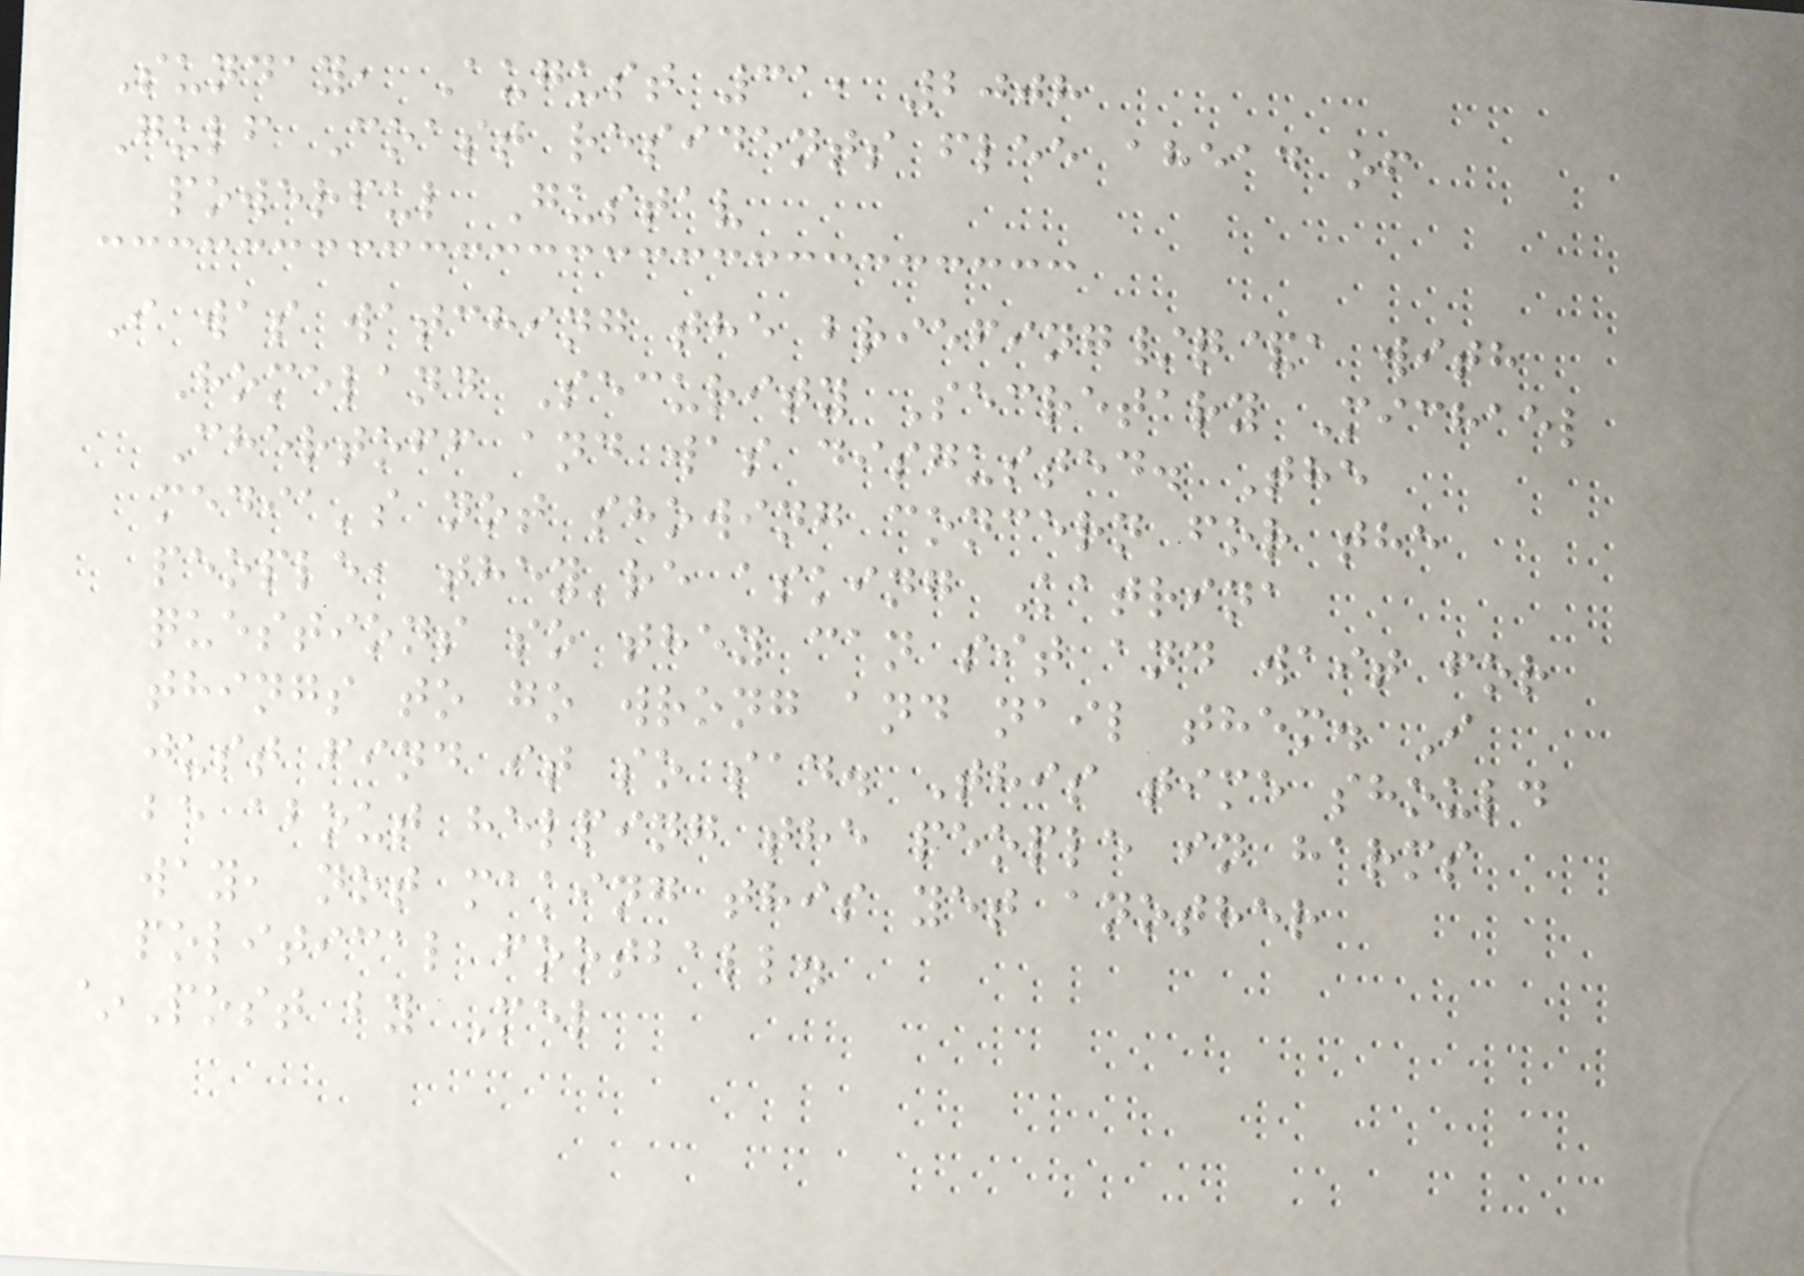Sunday, August 31, 2008
Gulf Coast residents flee ahead of
powerful Gustav
I was watching the briefing/q&a with
Homeland Security Secretary Michael
Chertoff and was disgusted. The
media's not showing concern for the
people, they're asking Katrina
questions so they can sit and wait for
things to go wrong and nail them. I
just find it so sad. This time should
be about helping the people in harms
way, not making this yet another
political football.
~Post by Mel
